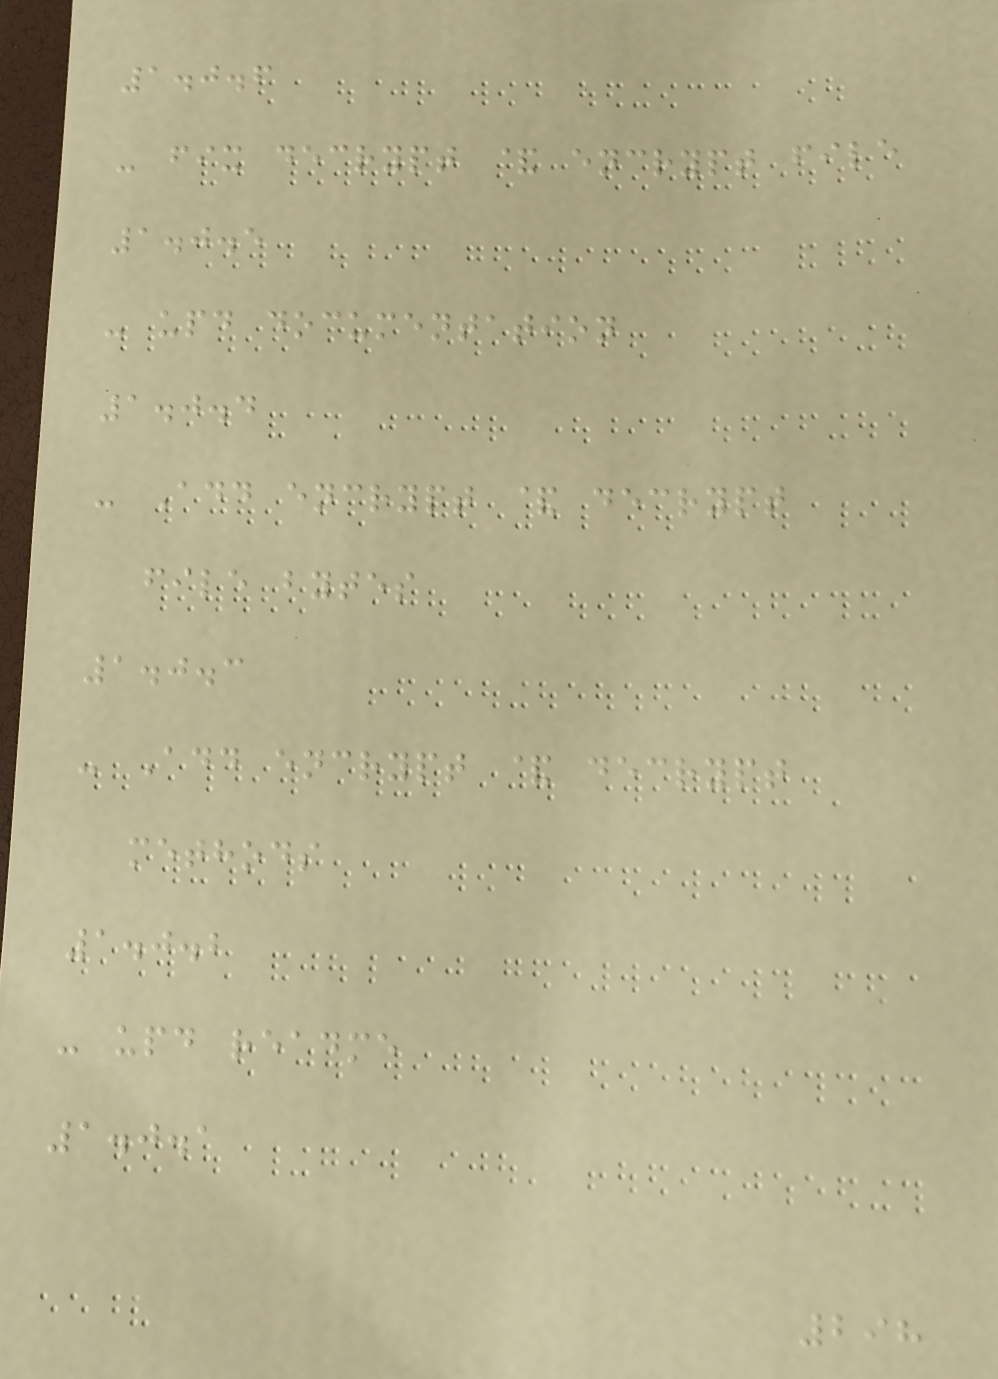1.0.6
- fix decrypt & encrypt file
1.0.5
- upd documentation
1.0.4
- Add encrypt & decrypt
file bytes
1.0.3
- Add encrypt & decrypt
methods
1.0.2
- upd readme
1.0.1
298
